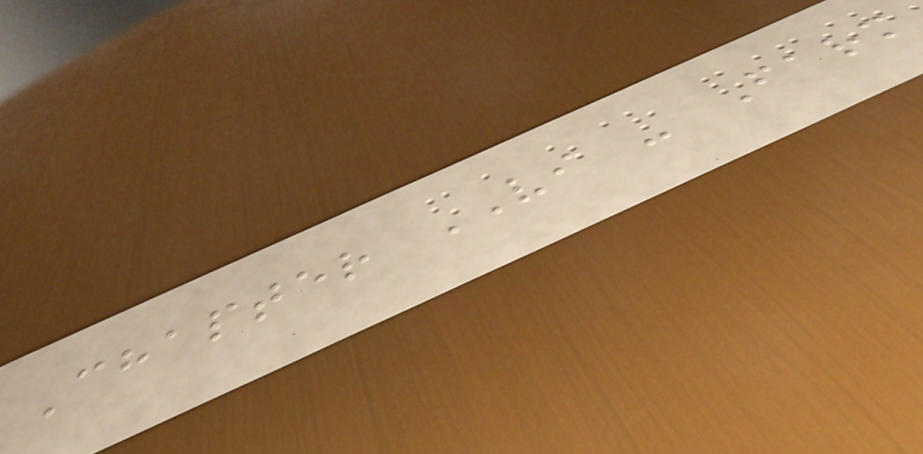Chapter VI - Farm
